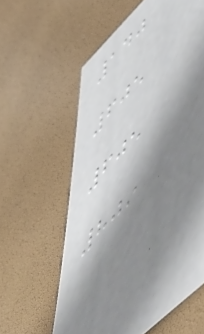140
605
605
809
